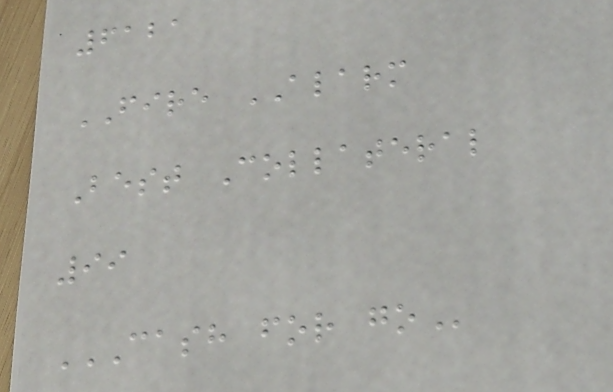6121
FIRE ALARM
Best Collateral
99
CASH FOR GO
